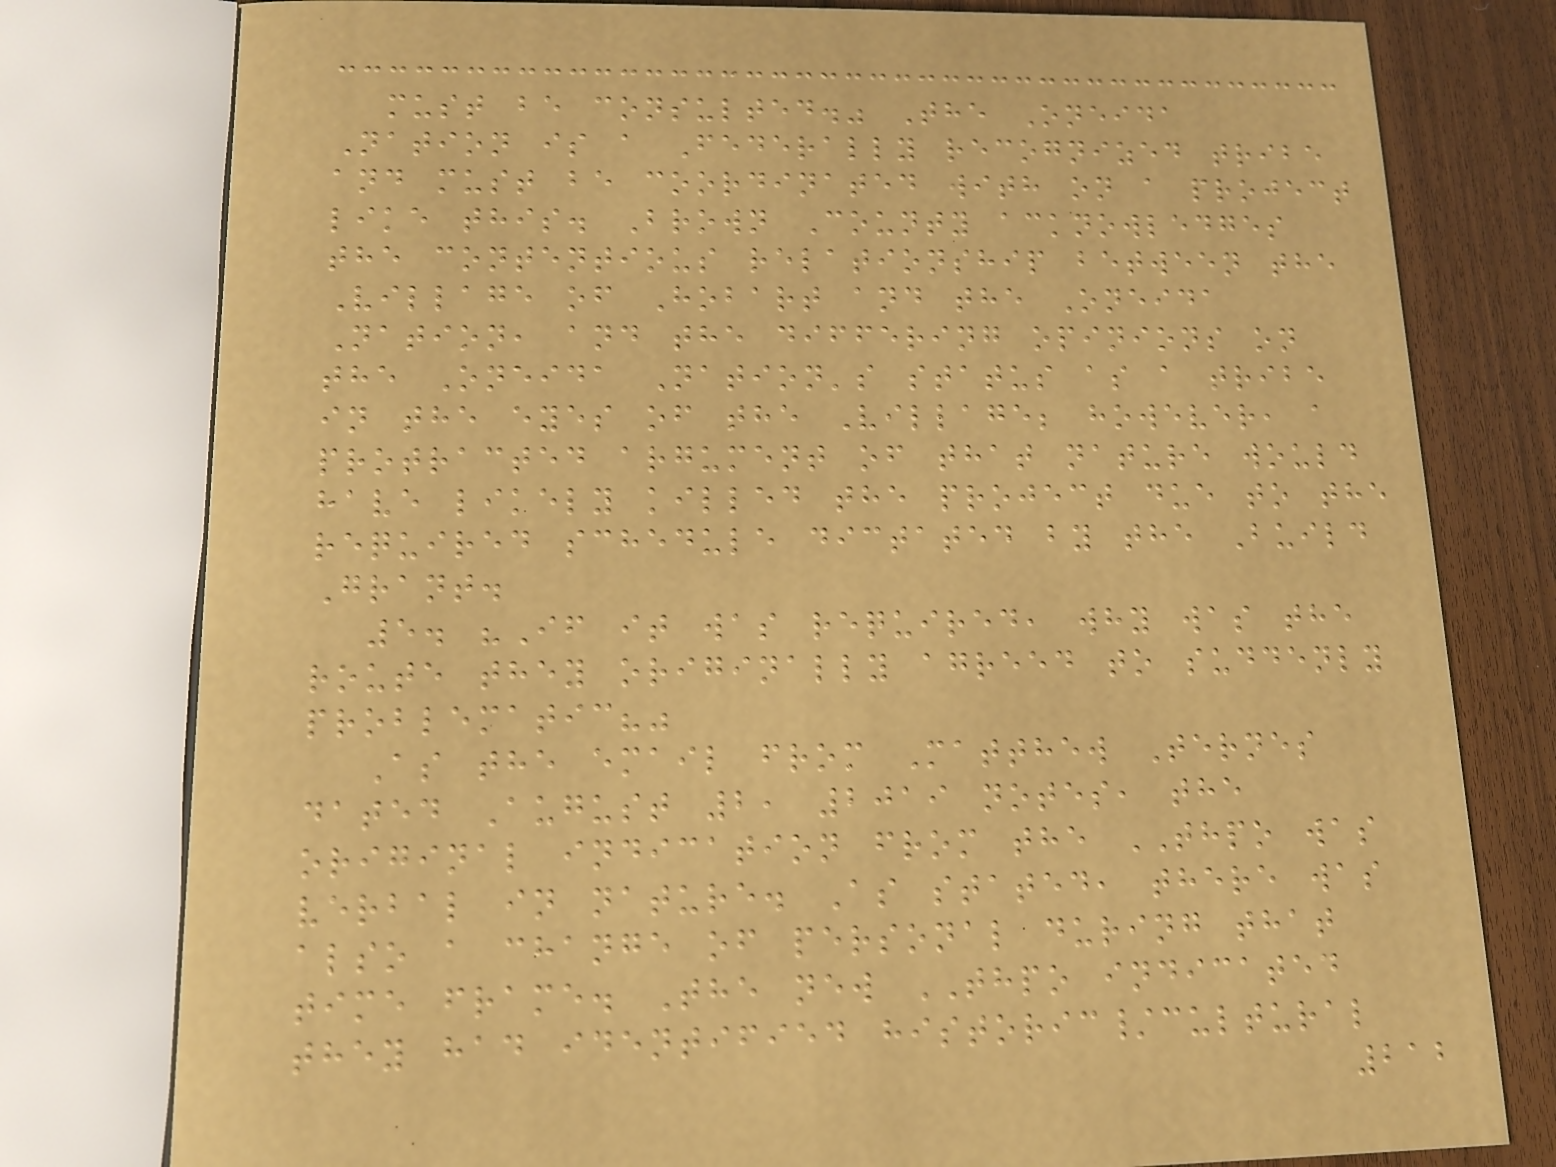must be consulted." The Oneida
Nation is a Federally recognized tribe
and must be coordinated with on a project
like this. Brown County acknowledges
the contentious relationship between the
Village of Hobart and the Oneida
Nation, and the differing opinions on
the Oneida Nation's status as a tribe
in the eyes of the Village; however, a
protracted argument of that nature would
have likely killed the project due to the
required schedule dictated by the Build
Grant.
5. "If it was required, why was the
route they originally agreed to suddenly
problematic?"
As the email from Matthew Ternes
dated August 2, 2019 notes, the
original indication from the THPO was
verbal in nature. As stated, there was
also a change of personal during that
time frame. The new THPO indicated
they had identified historic/cultural
212
